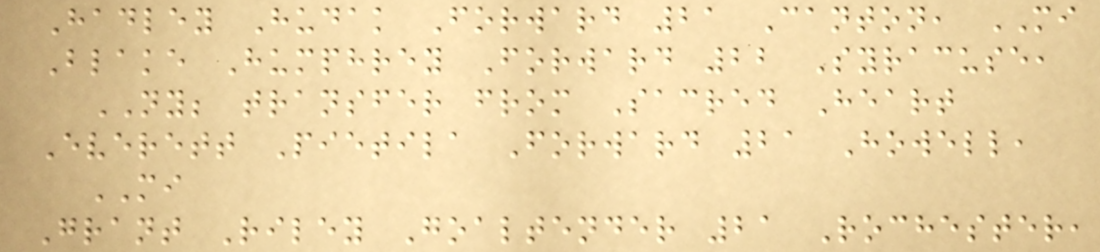Hadley Hudak Forward 21 Canton, MI
Blake Humphrey Forward 22 Syracuse,
NY; transfer from Sacred Heart
Everett Pietila Forward 21 Howell,
MI
Grant Riley Goaltender 21 Rochester,
